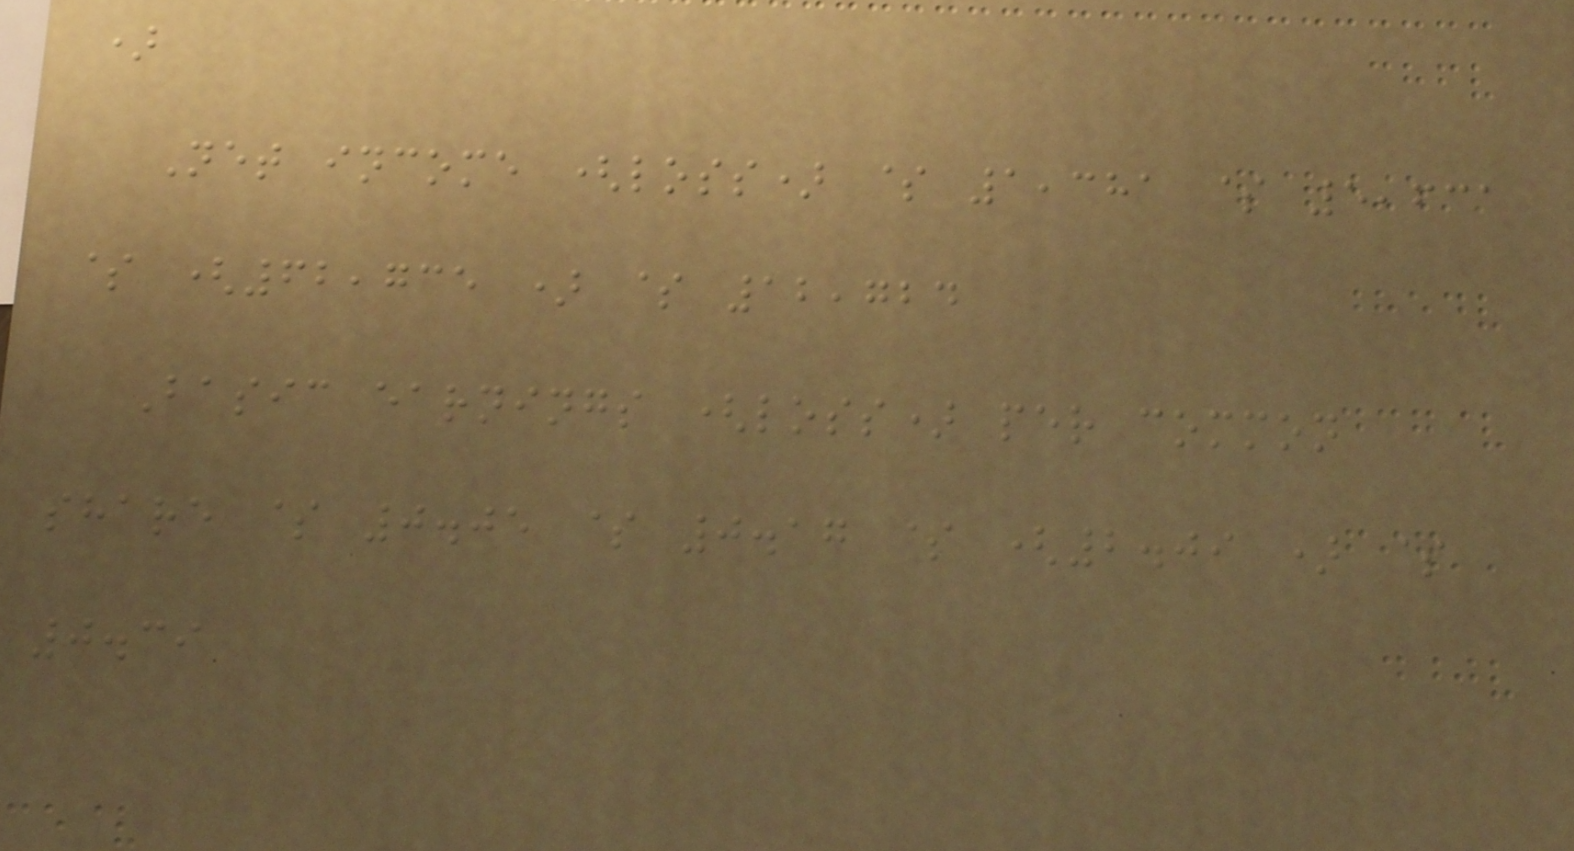)
Net income (loss) $ 1,381 $ 5,631
$ (62,735 ) $ 12,724
Basic earnings (loss) per common
share $ 0.05 $ 0.17 $ (2.09 ) $
0.39
